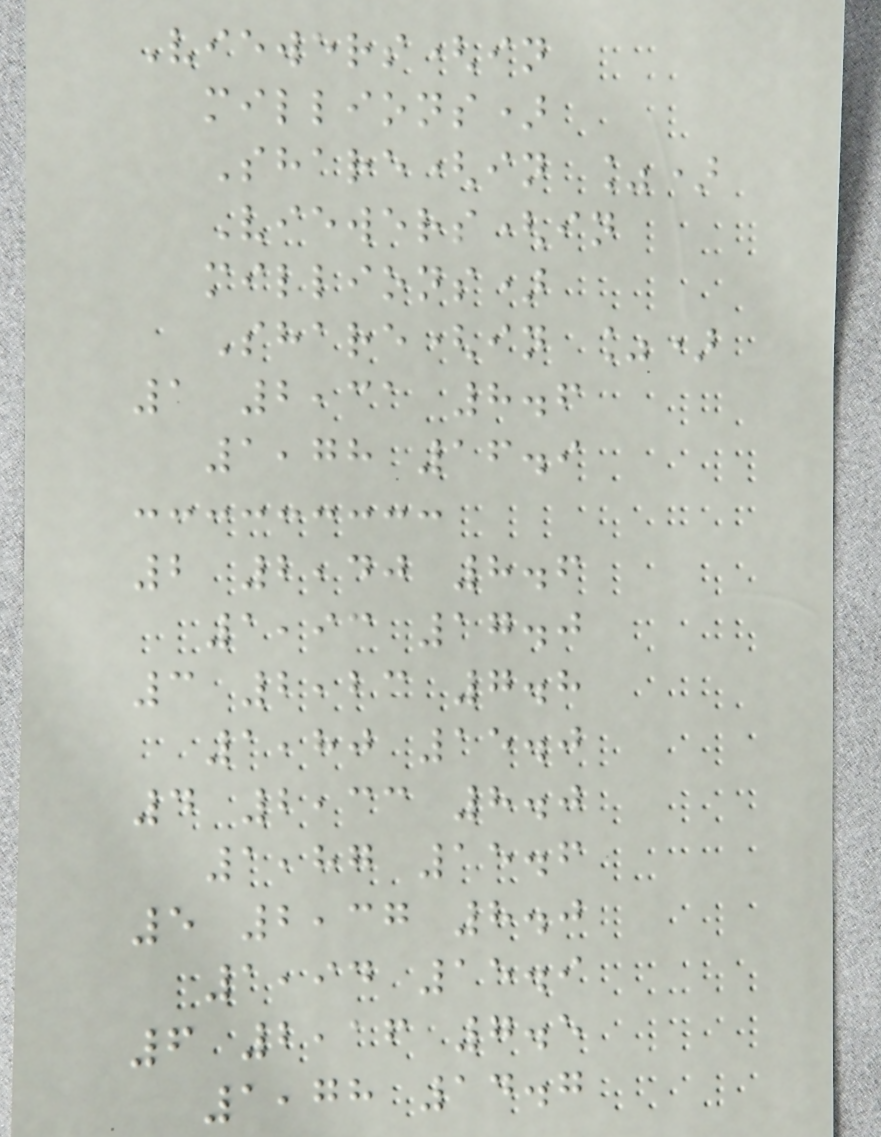Viewers(in
millions)
Share(in %)
Viewers(in
millions)
Share(in %)
1 2,31 8.6
1,78 16.9
2 2,40 8.6
1,93 17.0
3 2,23 7.8
1,80 15.0
4 2,33 8.0
1,87 15.6
5 2,37 8.0
1,94 15.9
6 2,16 7.5
1,78 14.7
